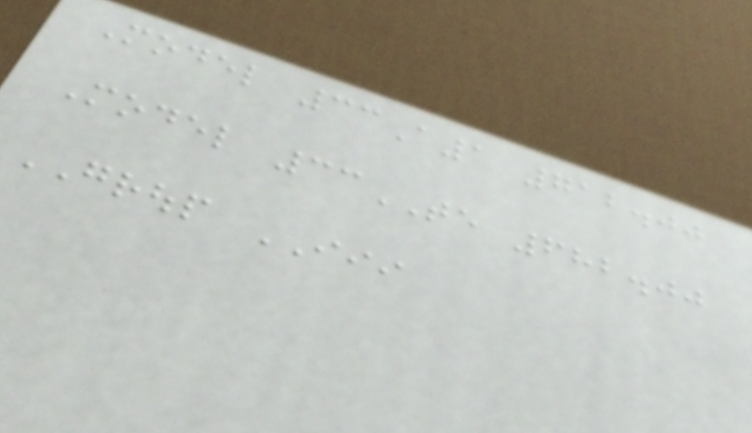Model 33A1 712.00
Model 33TE 682.00
GROUP III
